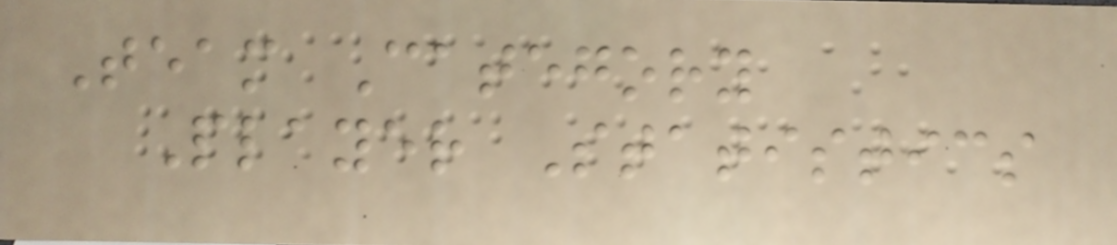Team Category
Player Statistics
